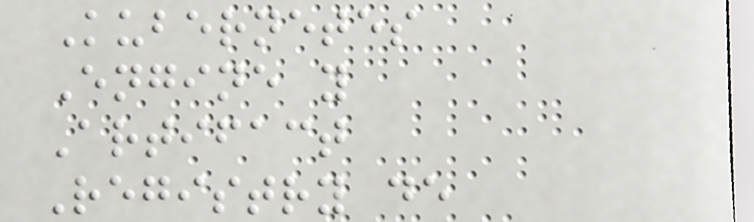Kubernetes
Engine y
Artifact
Registry de
